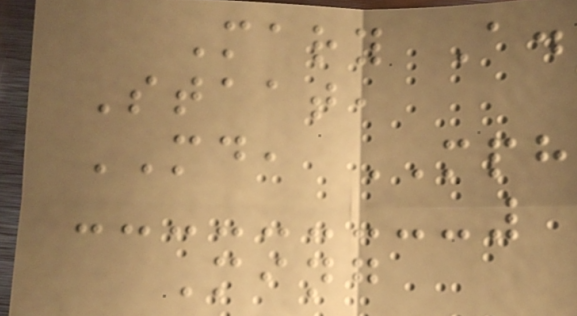Mary A.
Staat,
MD, MPH
Ming
